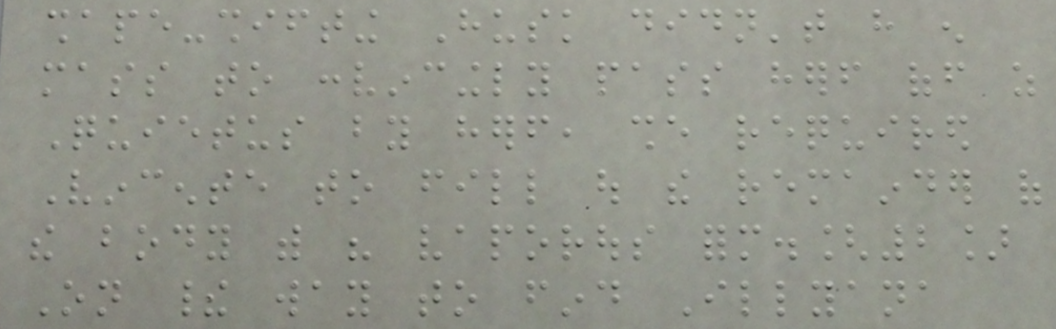shape-shifting Husk didn't have enough
mass to convincingly pass herself off as
Quietus by herself, she required
Vincente to fill out the remainder of
the body with his vaporous form.[2]
On their way to find Illyana
